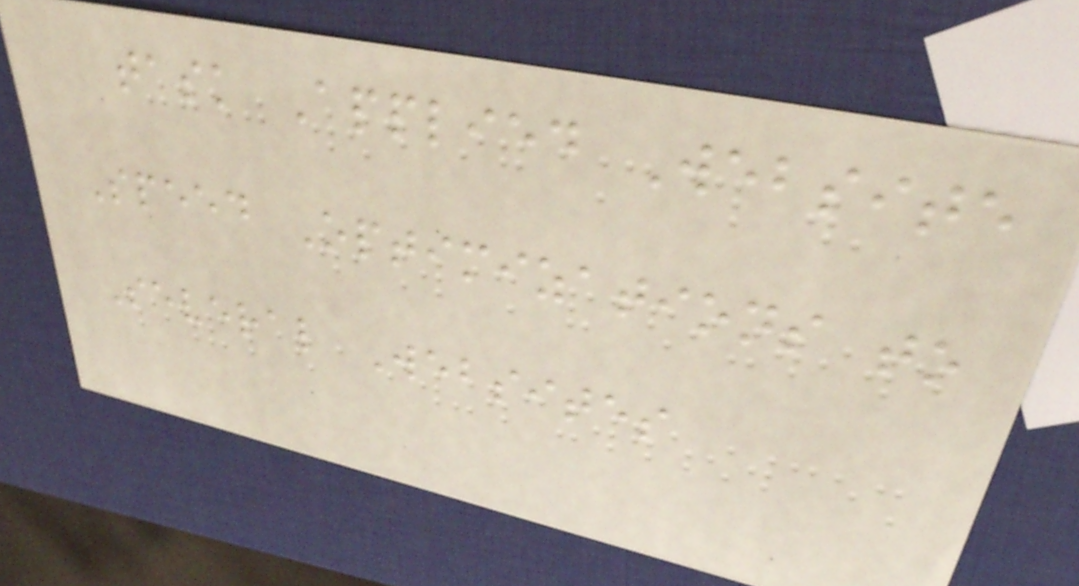task Applied Website
Speed Optimizations to
Several Websites
